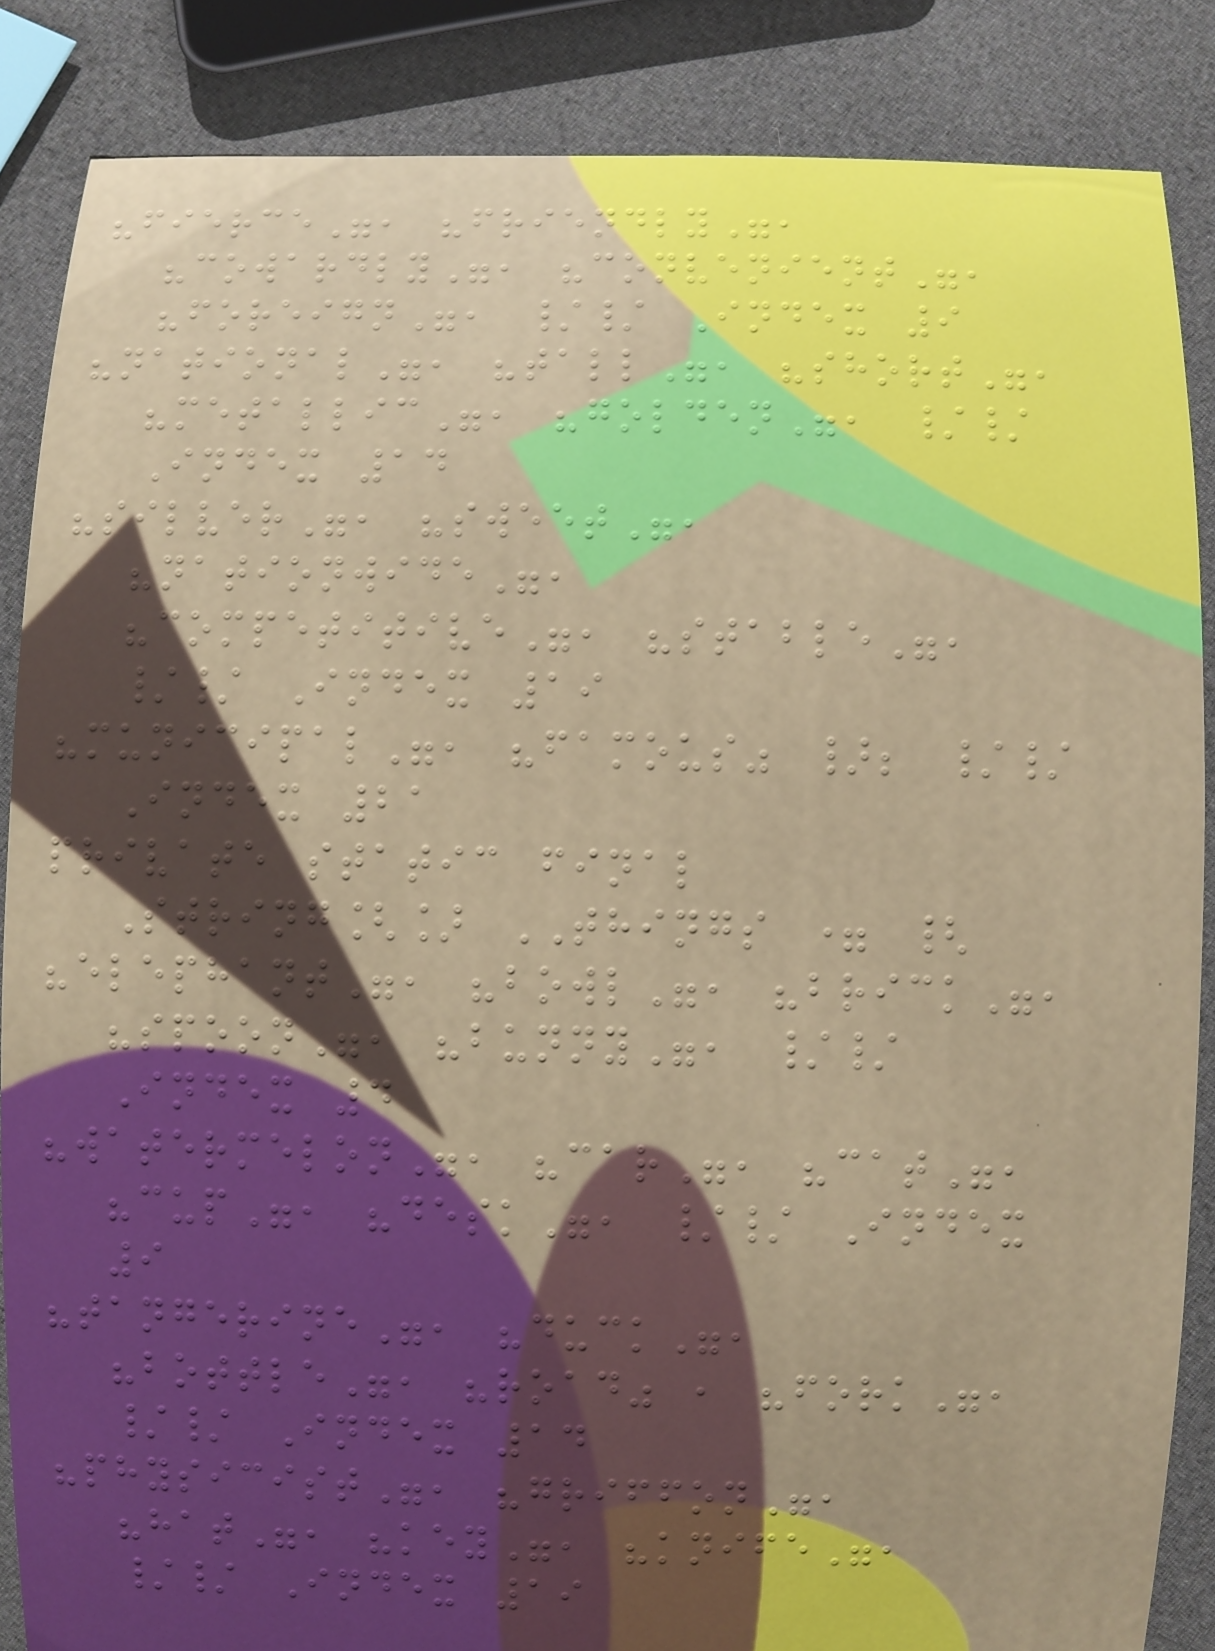"fierce", "friendly",
"cowardly", "convenient",
"foreign", // Index 9
"national", "tall", "short",
"metallic", "golden", //
Index 14
"silver", "sweet",
"nationwide",
"competitive", "stable",
// Index 19
"municipal", "famous" }; //
Index 21
private static final
String[] THINGS = {
"elephant", "bowl", "brick",
"spoon", "bunny", //
Index 4
"watermelon", "car", "cat",
"cup", "desk", // Index
9
"tangerine", "duck",
"bottle", "road" , "fork",
// Index 14
"physicist", "griffon",
"hat", "key", "knife",
// Index 19
